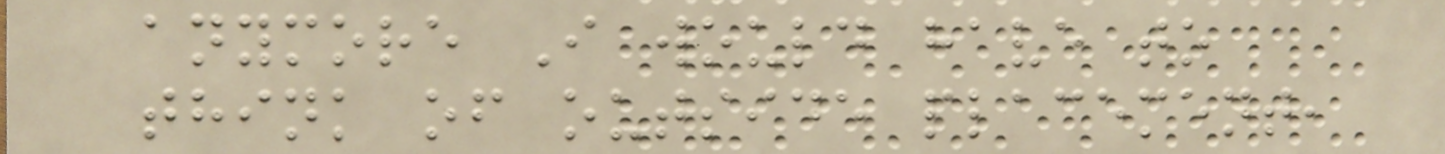anymore I would have to
think of outside placement,
